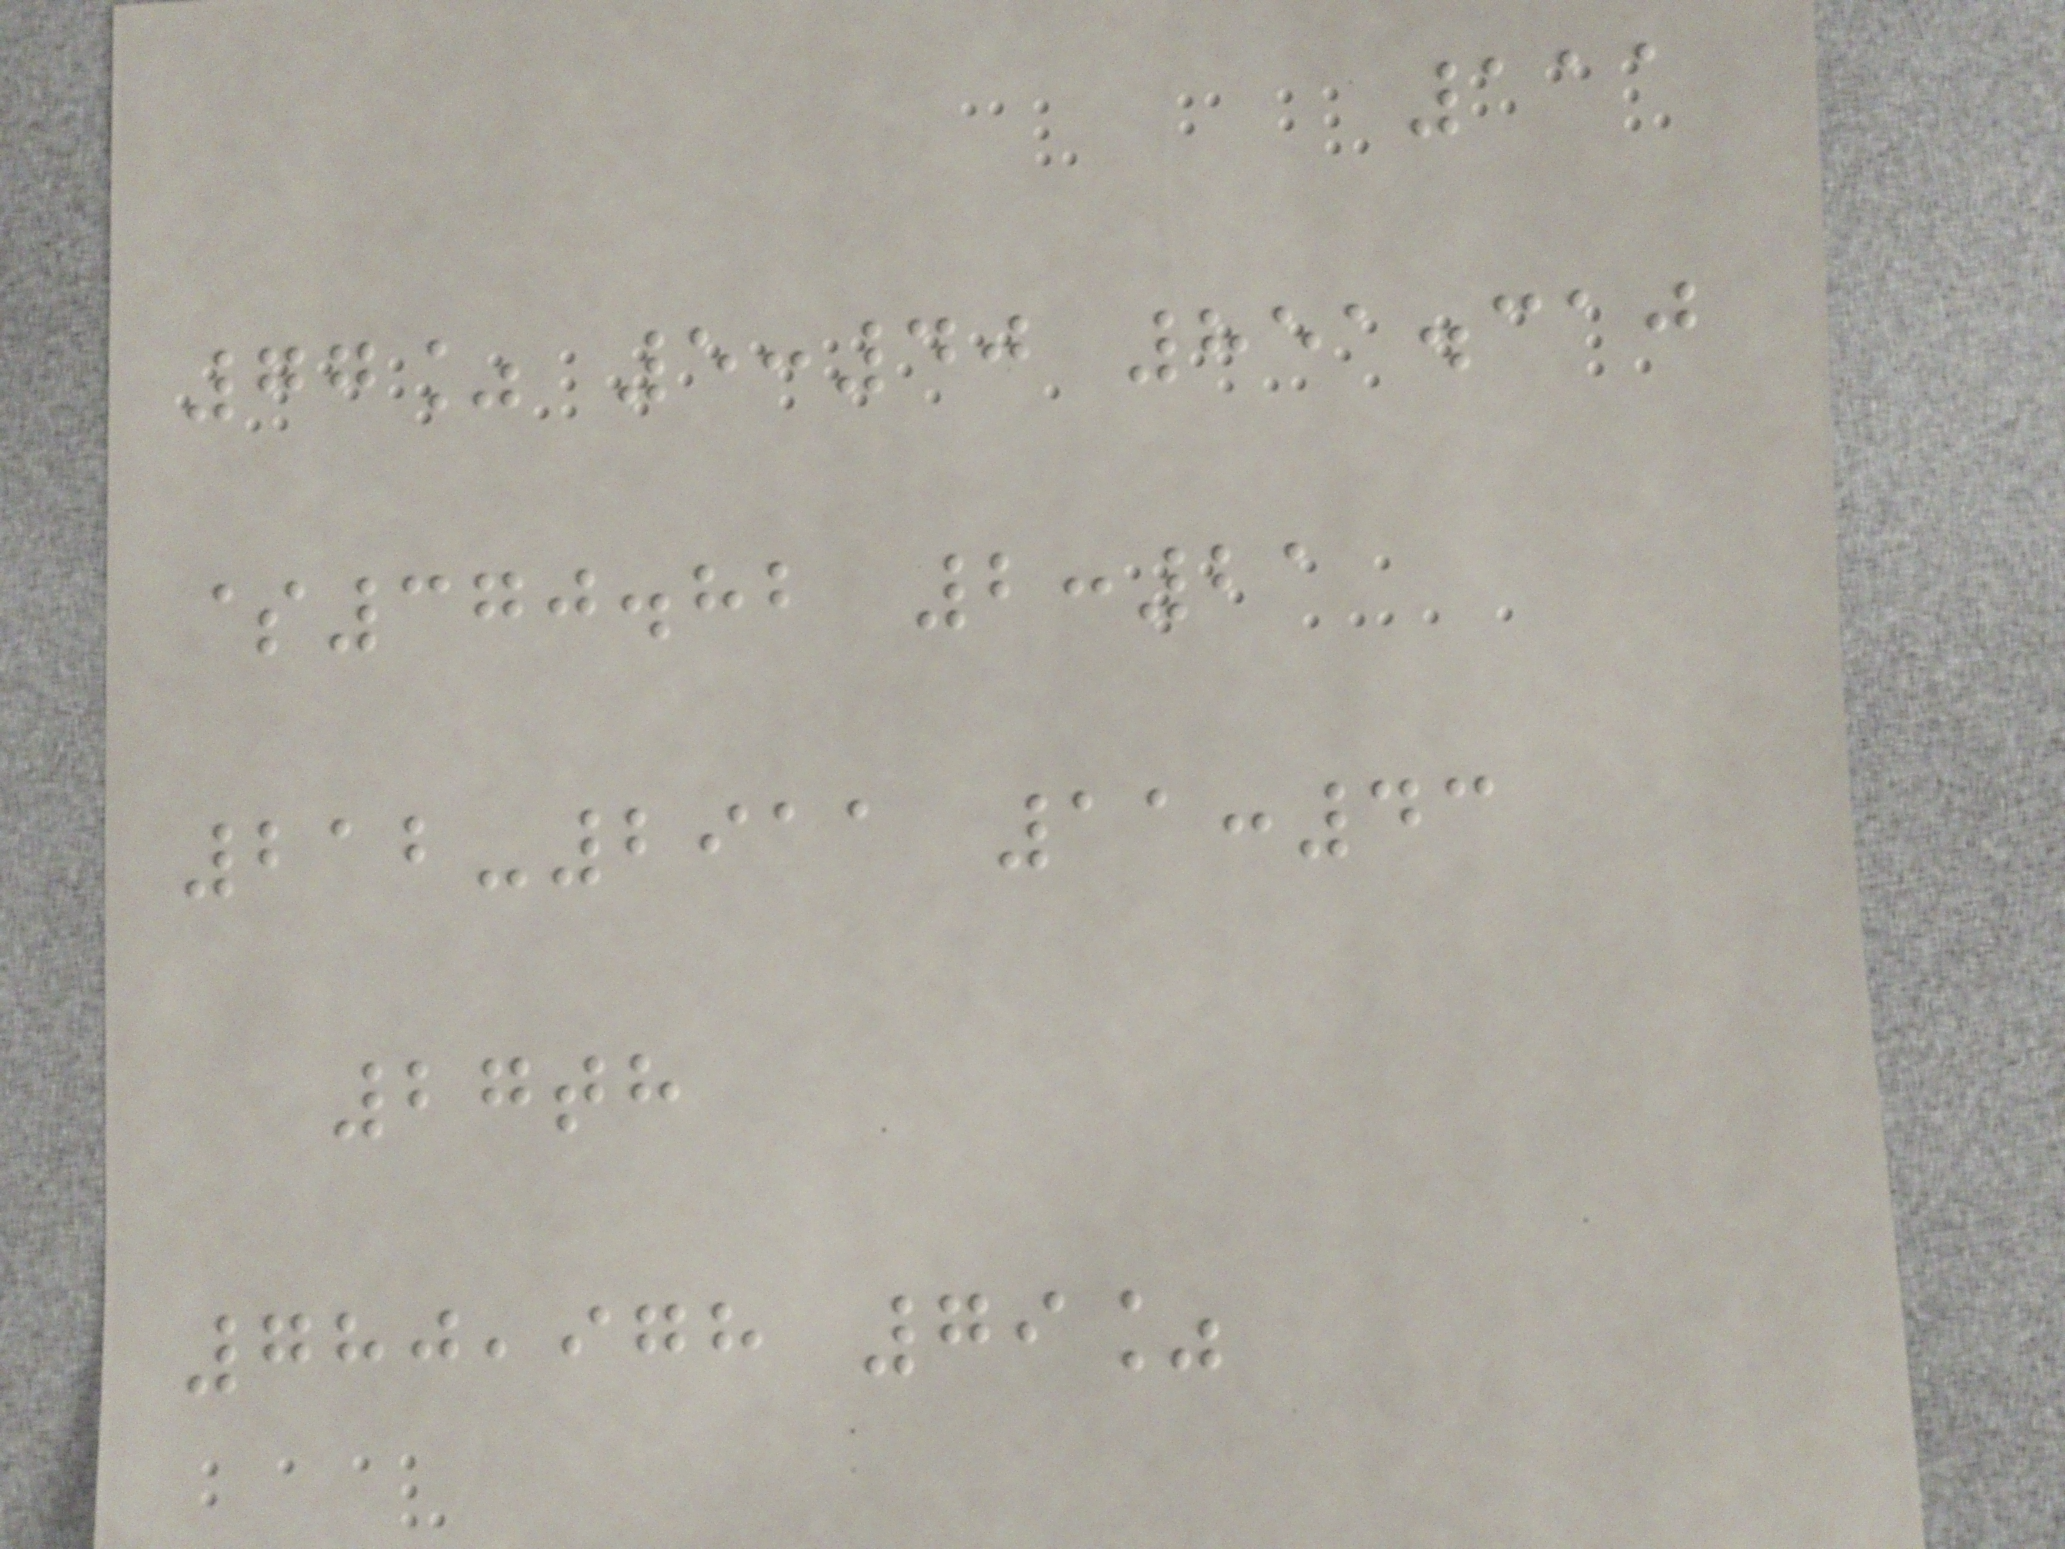111
77% 5:40 851.310
$370.82 2:21
212-2911 11:43
27th
780,978 79%
